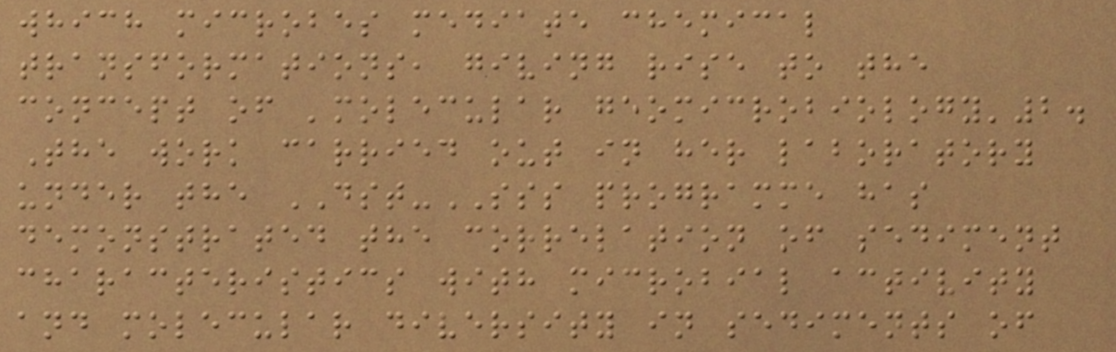which microbes mediate chemical
transformations, giving rise to the
concept of 'molecular geomicrobiology'2.
The work carried out in her laboratory
under the DST-SSS programme has
demonstrated the correlation of sediment
characteristics with microbial activity
and molecular diversity in sediments of
